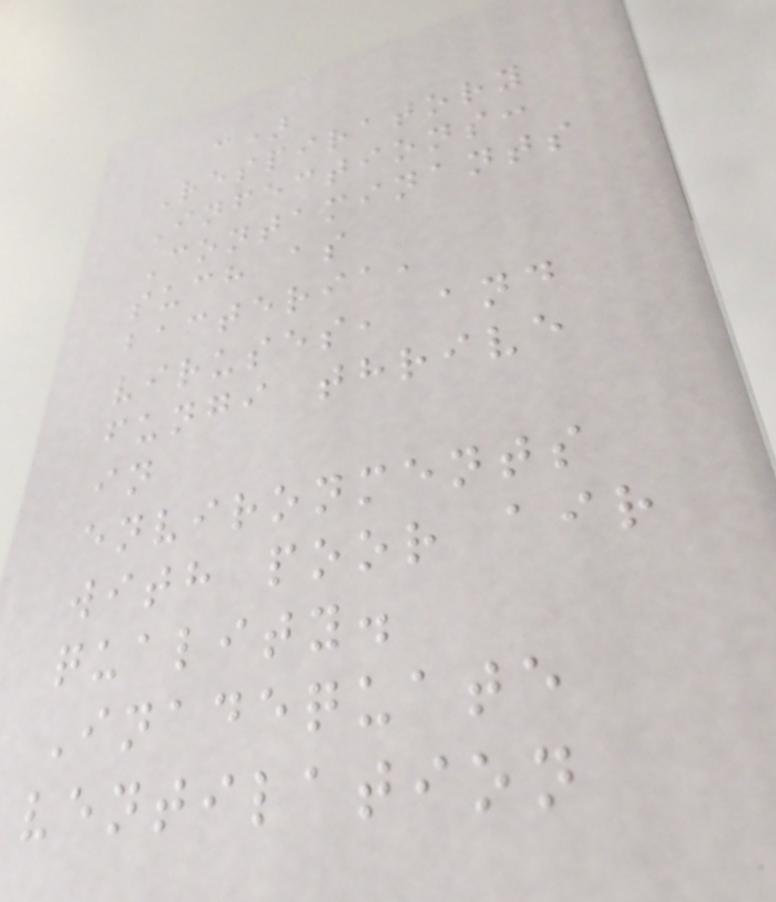c)
Respiratory
Infections:
Contaminants
such as
bacteria,
viruses, and
fungi thrive
in
environments
with poor air
quality.
Inadequate
ventilation
